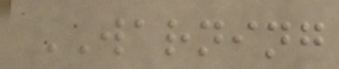WARNING
